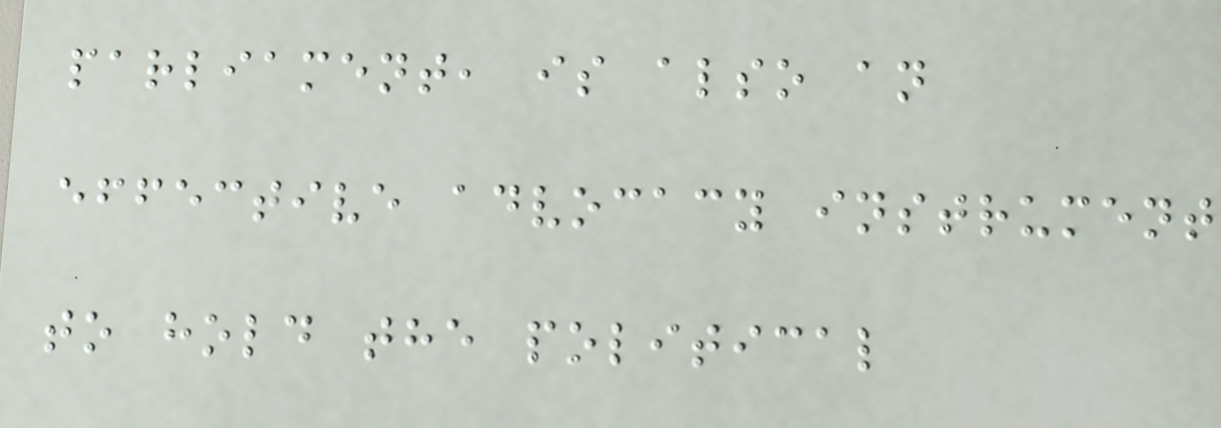parliament, is also an
effective advocacy instrument
to hold the political
